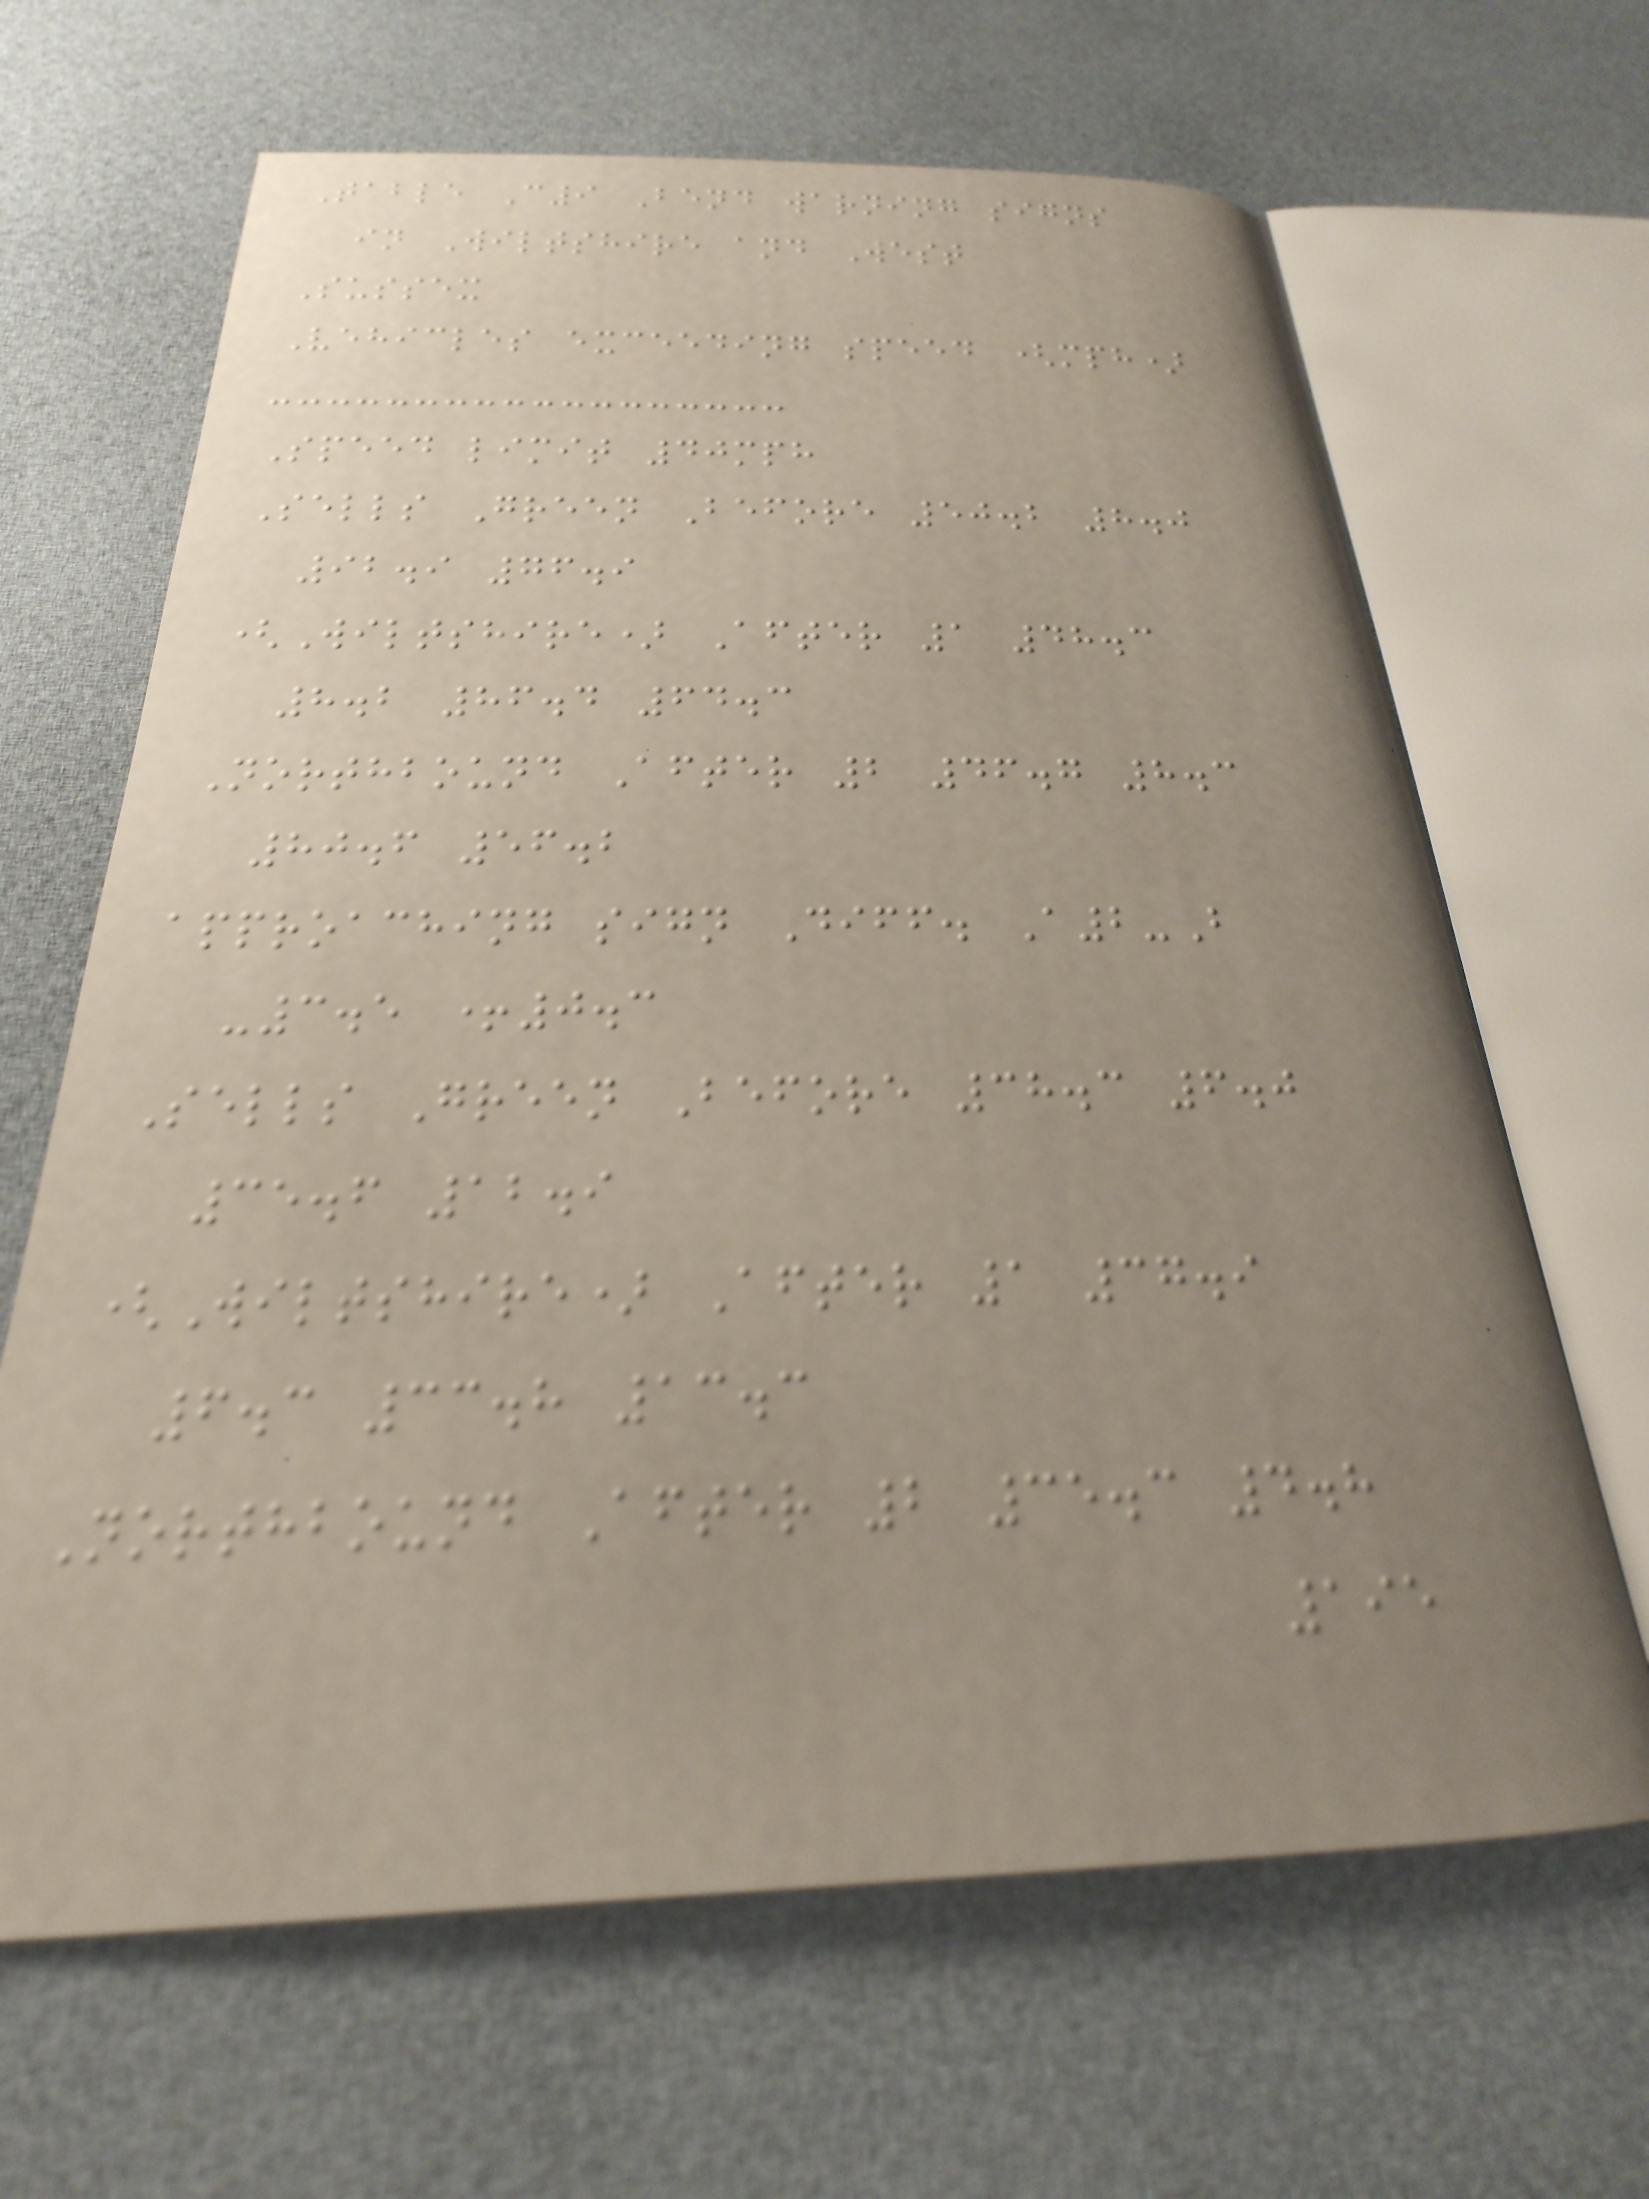Table C9 Bend warning signs
in Wiltshire and West
Sussex
Vehicles exceeding speed (mph)
Speed limit 40mph
Sells Green Before 50.2 8.0
92.9 76.9
(Wiltshire) After 1 48.3
8.2 86.4 64.3
Northbound After 2 46.7 8.3
80.6 56.2
approaching sign Diff. A2-B
-3.5 +0.3
Sells Green Before 38.3 6.0
35.6 12.9
(Wiltshire) After 1 37.9
6.3 33.8 13.3
Northbound After 2 35.3 4.8
195
